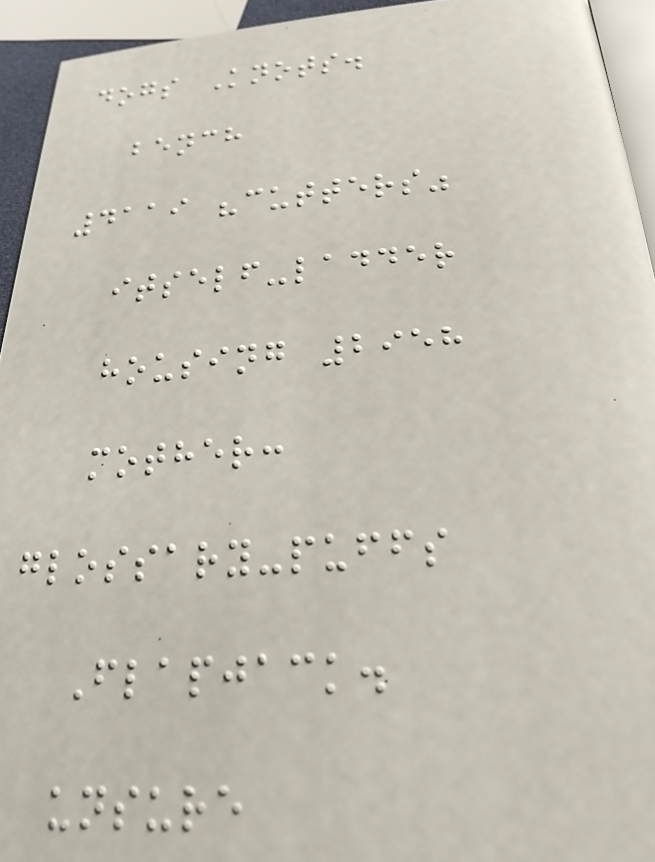dogs Knots.
bench
4119 "cutters"
itself-ladder
housing 2958
mother:
glossary-puffs
Flapjack.
unsure
